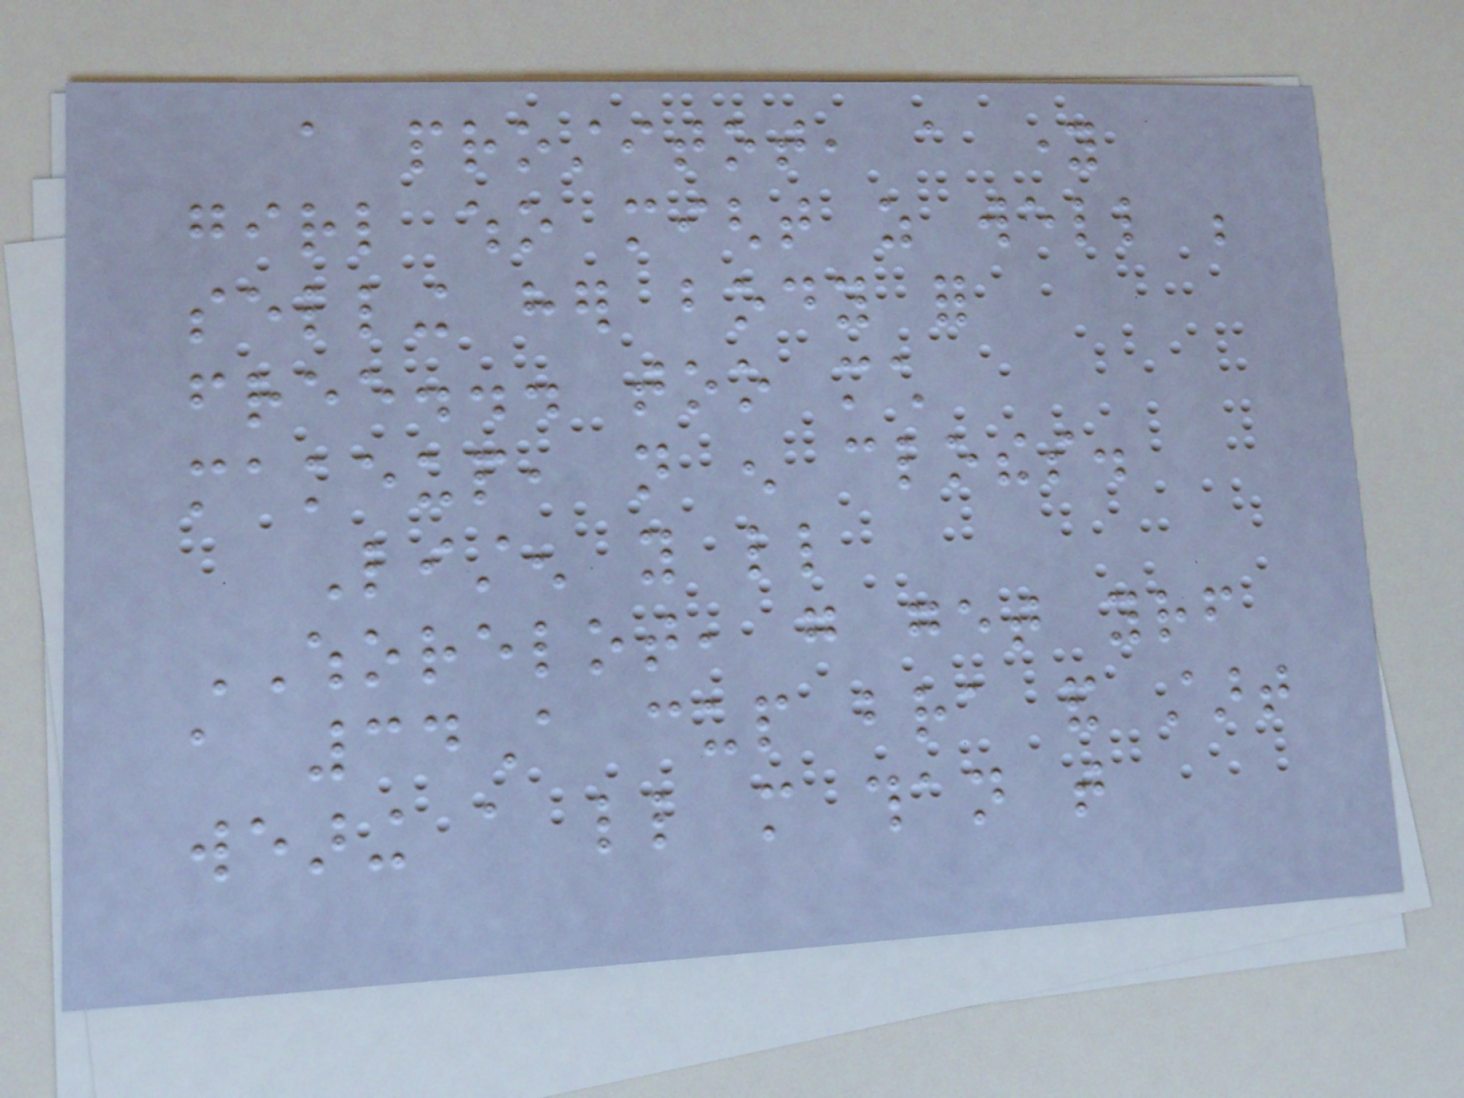a prostitot, a young
girl who might as well be
selling her body for
free... too much
makeup, not enough clothes.
Listen you little
WHORELOT, go get yourself
a 34A cup bra and start
wearing a little more than that
